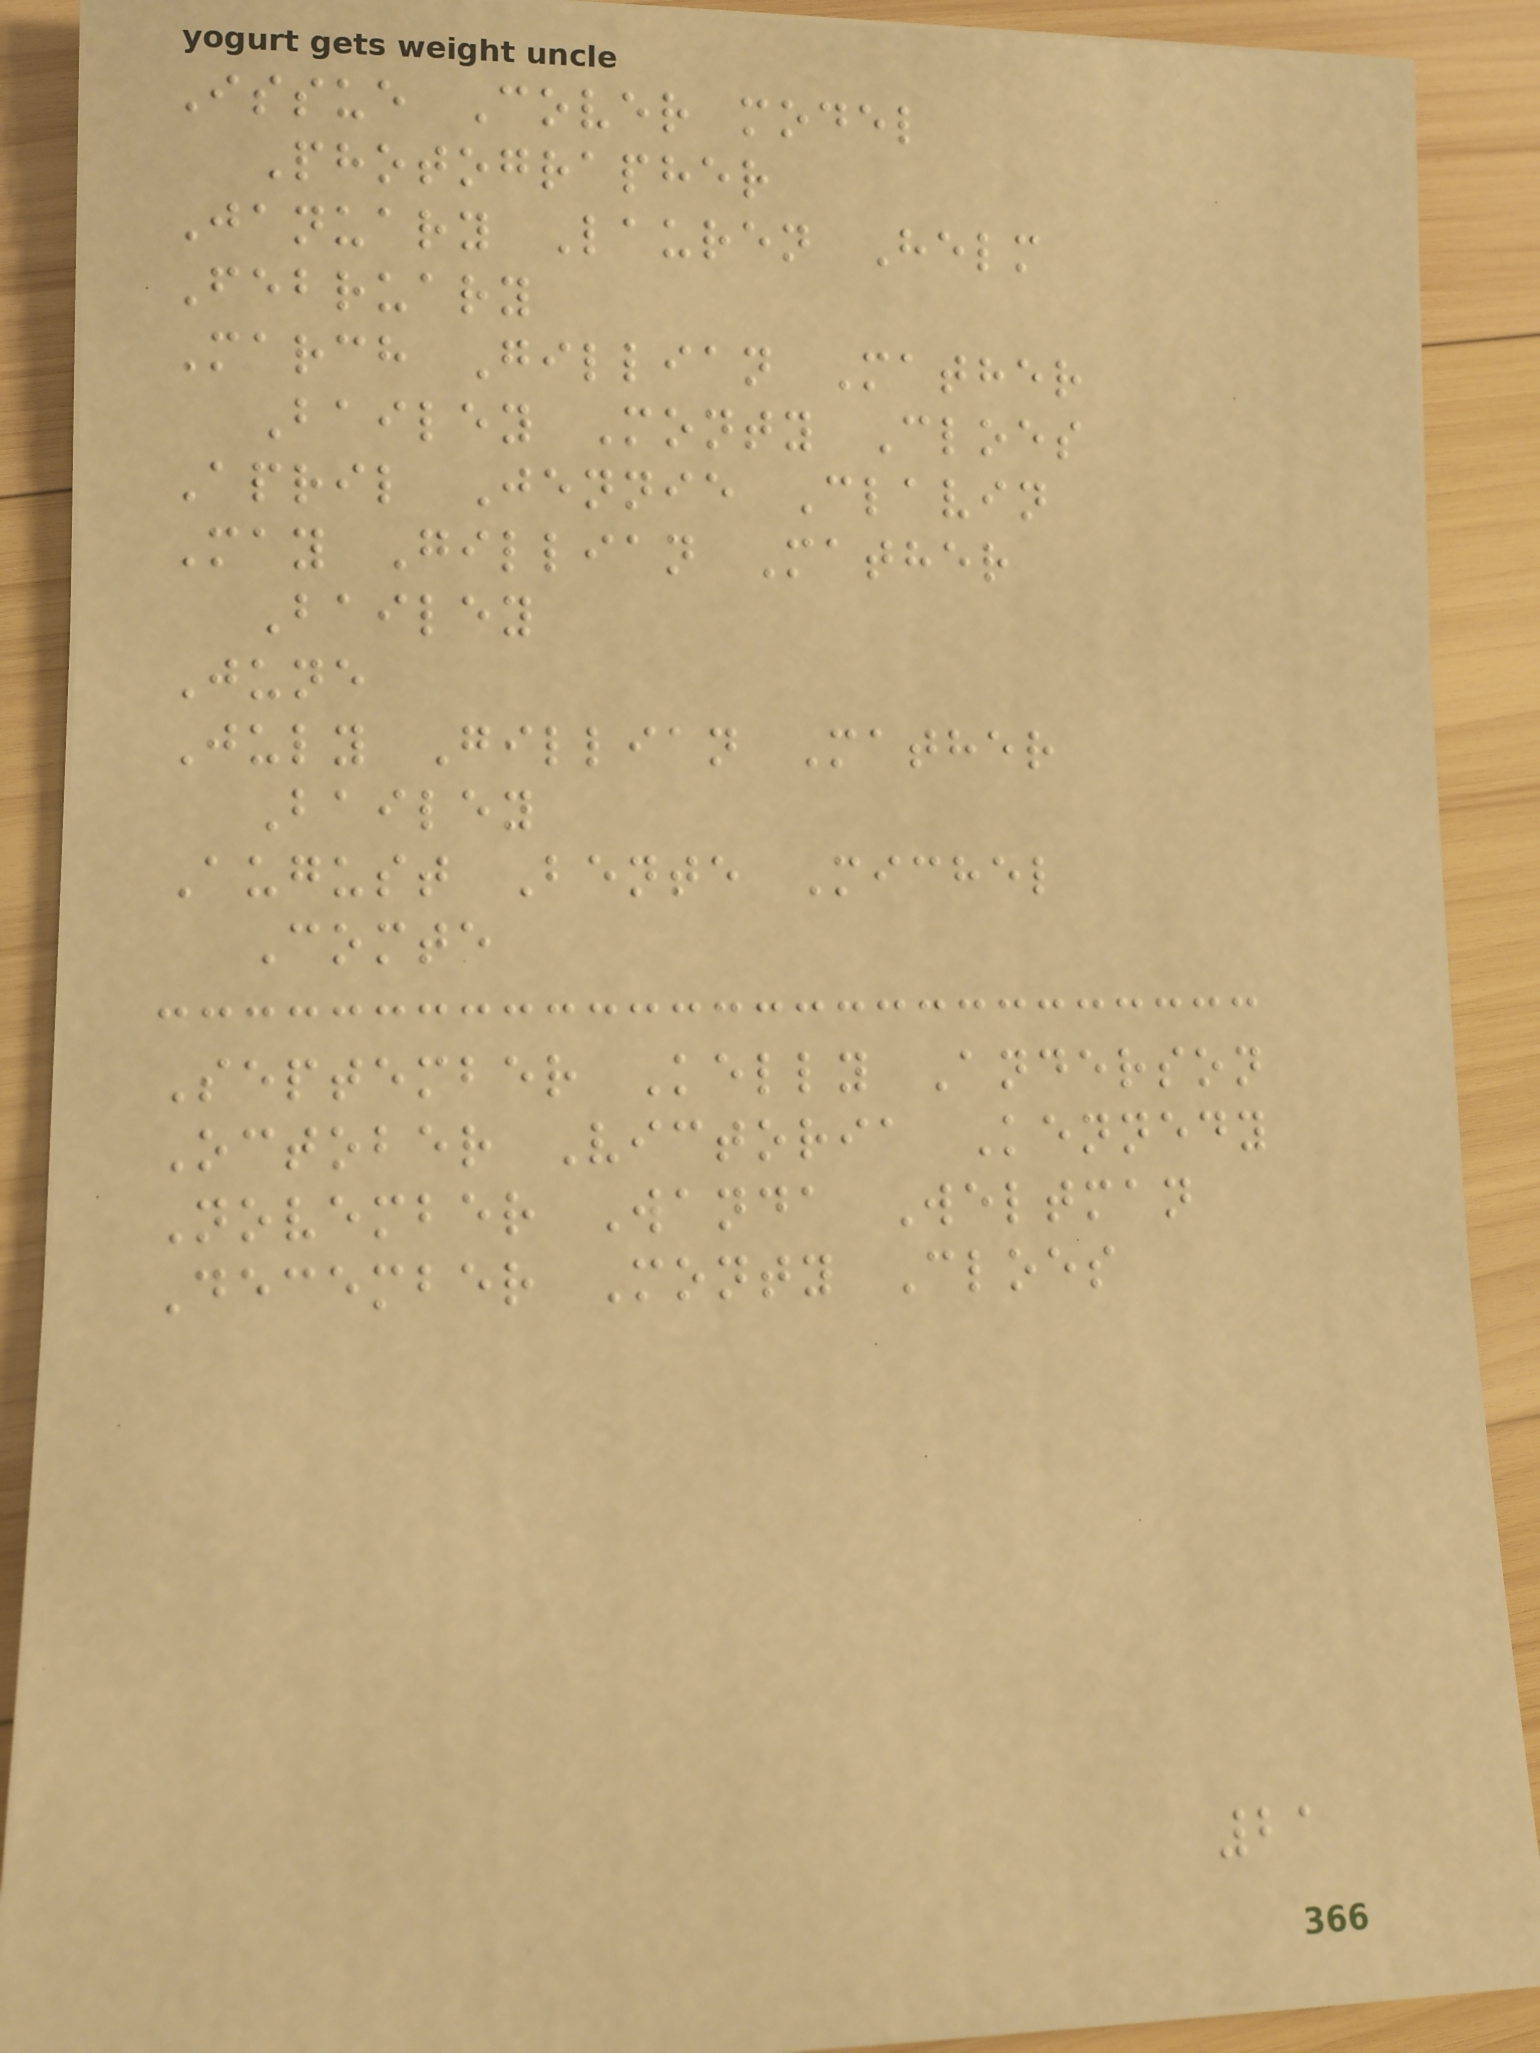Issue Cover model
Photographer
January Lauren Helm
February
March Gillian Mather
Bailey Monty Cloes
April Jennie Clavin
May Gillian Mather
Bailey
June
July Gillian Mather
Bailey
August Bente Michel
Comte
September Kelly Anderson
October Victoria Kennedy
November Wanda Weltman
December Monty Cloes
21
